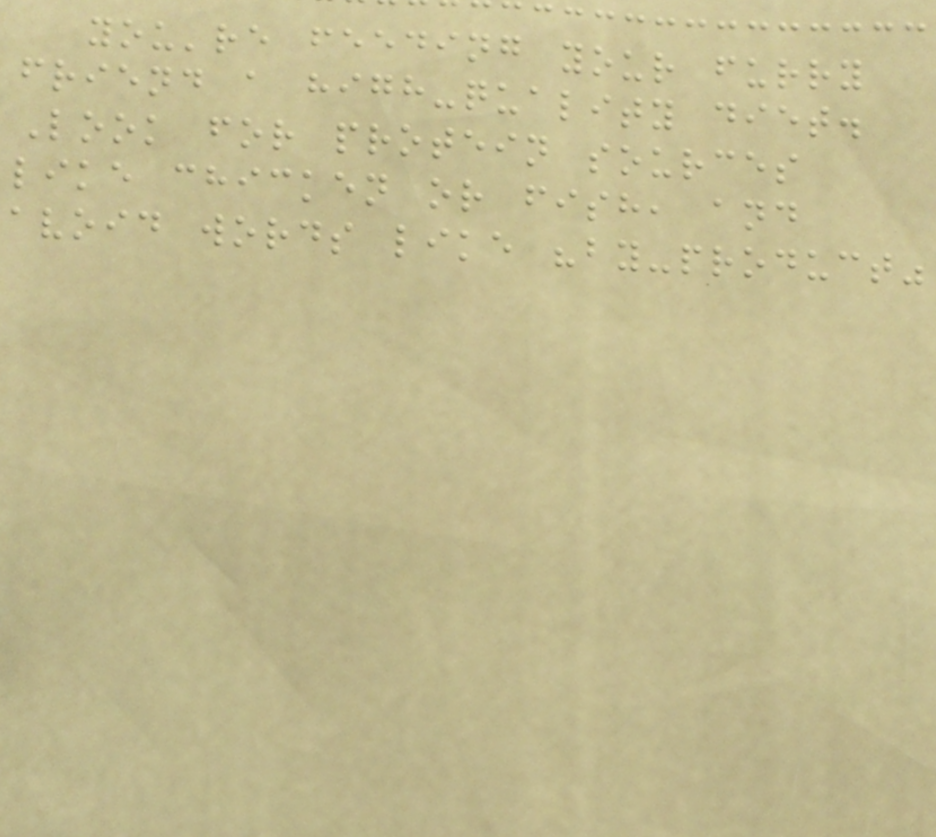you're feeding your furry
friend a high-quality diet.
Look for protein sources
like chicken or fish, and
avoid words like "by-product"
